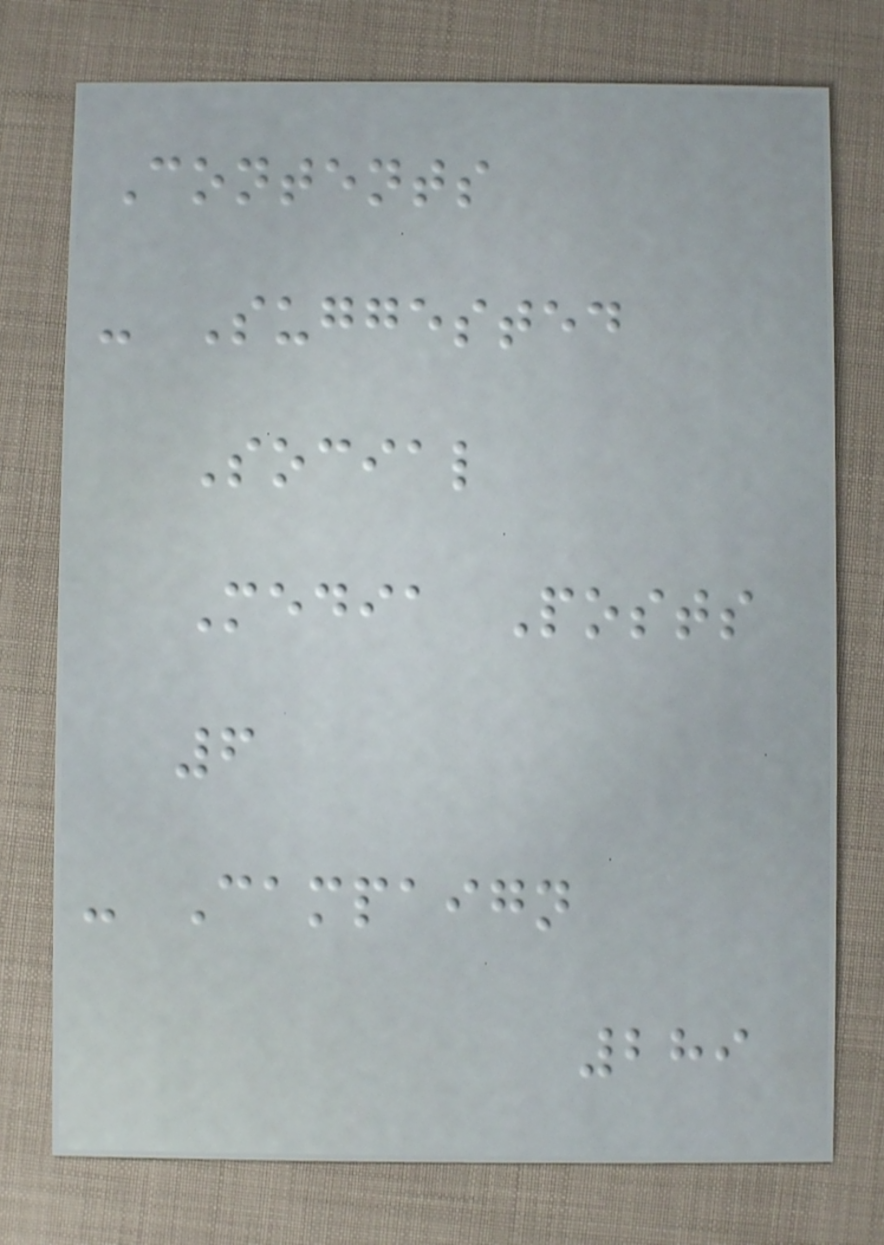Contents
- Suggested
Social
Media Posts
6
- Campaign
289
